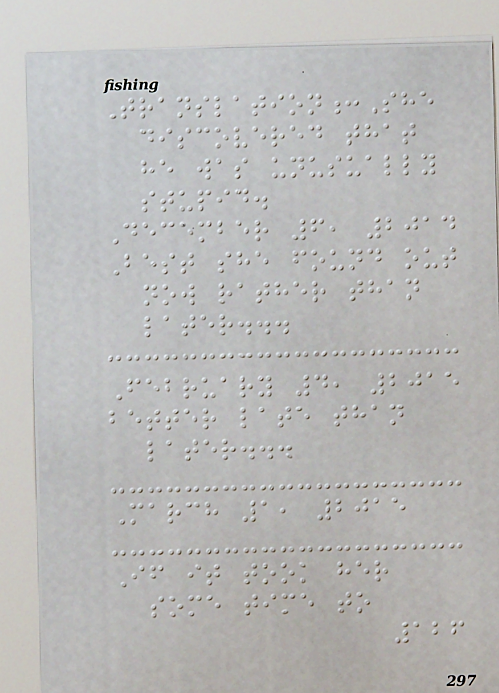Translation:She
discovered that
he was unusually
stupid.
December 6, 2014
Best she found out
now rather than
later...
February 4, 2015
better late than
later...
March 1, 2015
If it took her
some time to
126
